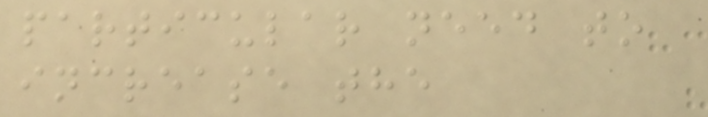particular need to
increase the
